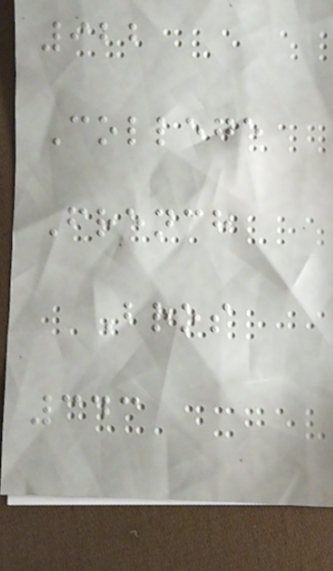922
College
French
Bros
343
